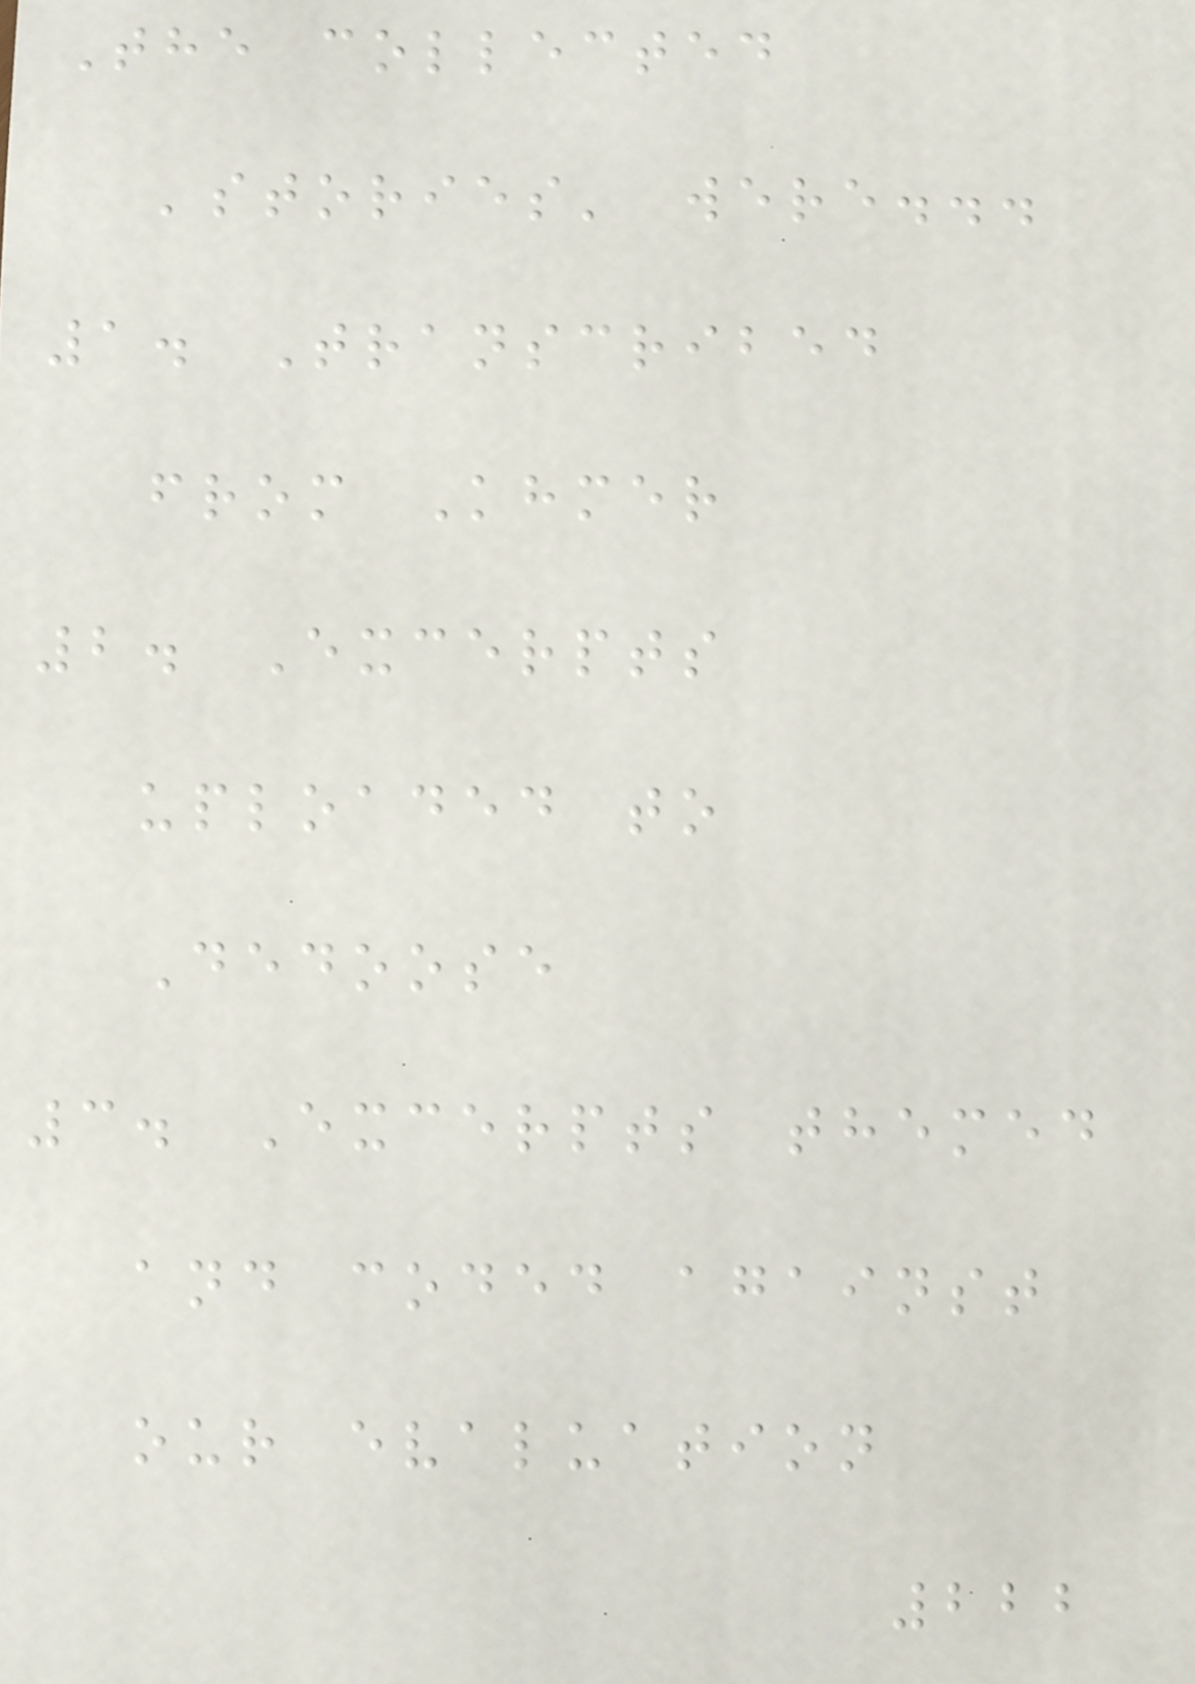The collected
'stories' were...
1. Transcribed
from Khmer
2. Excerpts
uploaded to
Dedoose
3. Excerpts themed
and coded against
our evaluation
222
